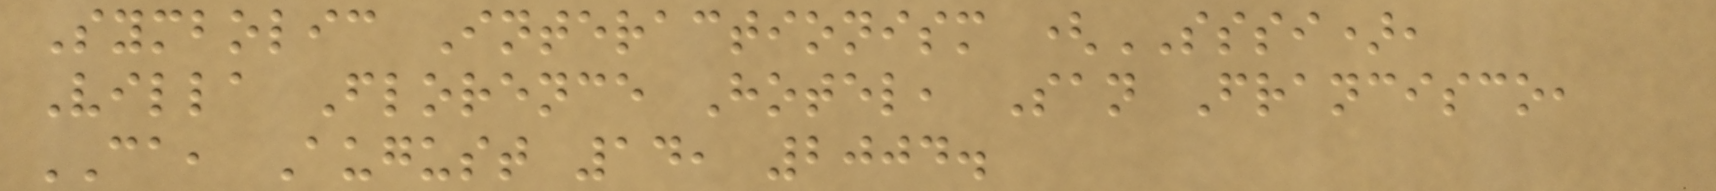Symbolic Interactionism (SSSI),
Villa Florence Hotel, San Francisco,
CA, August 14, 2004.
